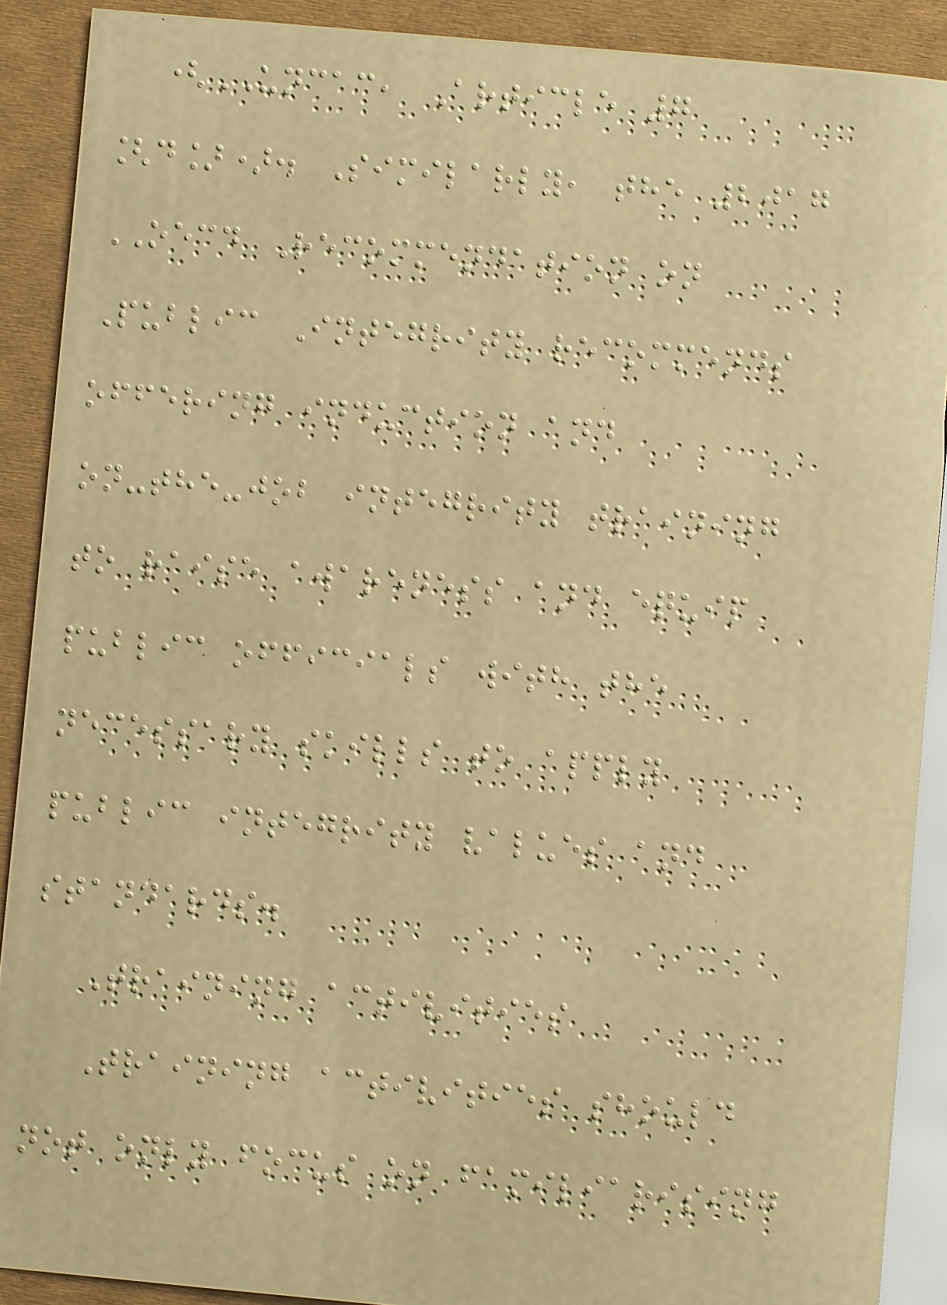(UNCAC, Article 7
[d]). Similarly, the 2017
OECD Recommendation on
Public Integrity recommends
offering induction and
on-the-job integrity training
to raise awareness and equip
public officials with the
necessary skills to apply
public integrity values and
standards.
Training activities
Training activities should
not only focus on familiarising
